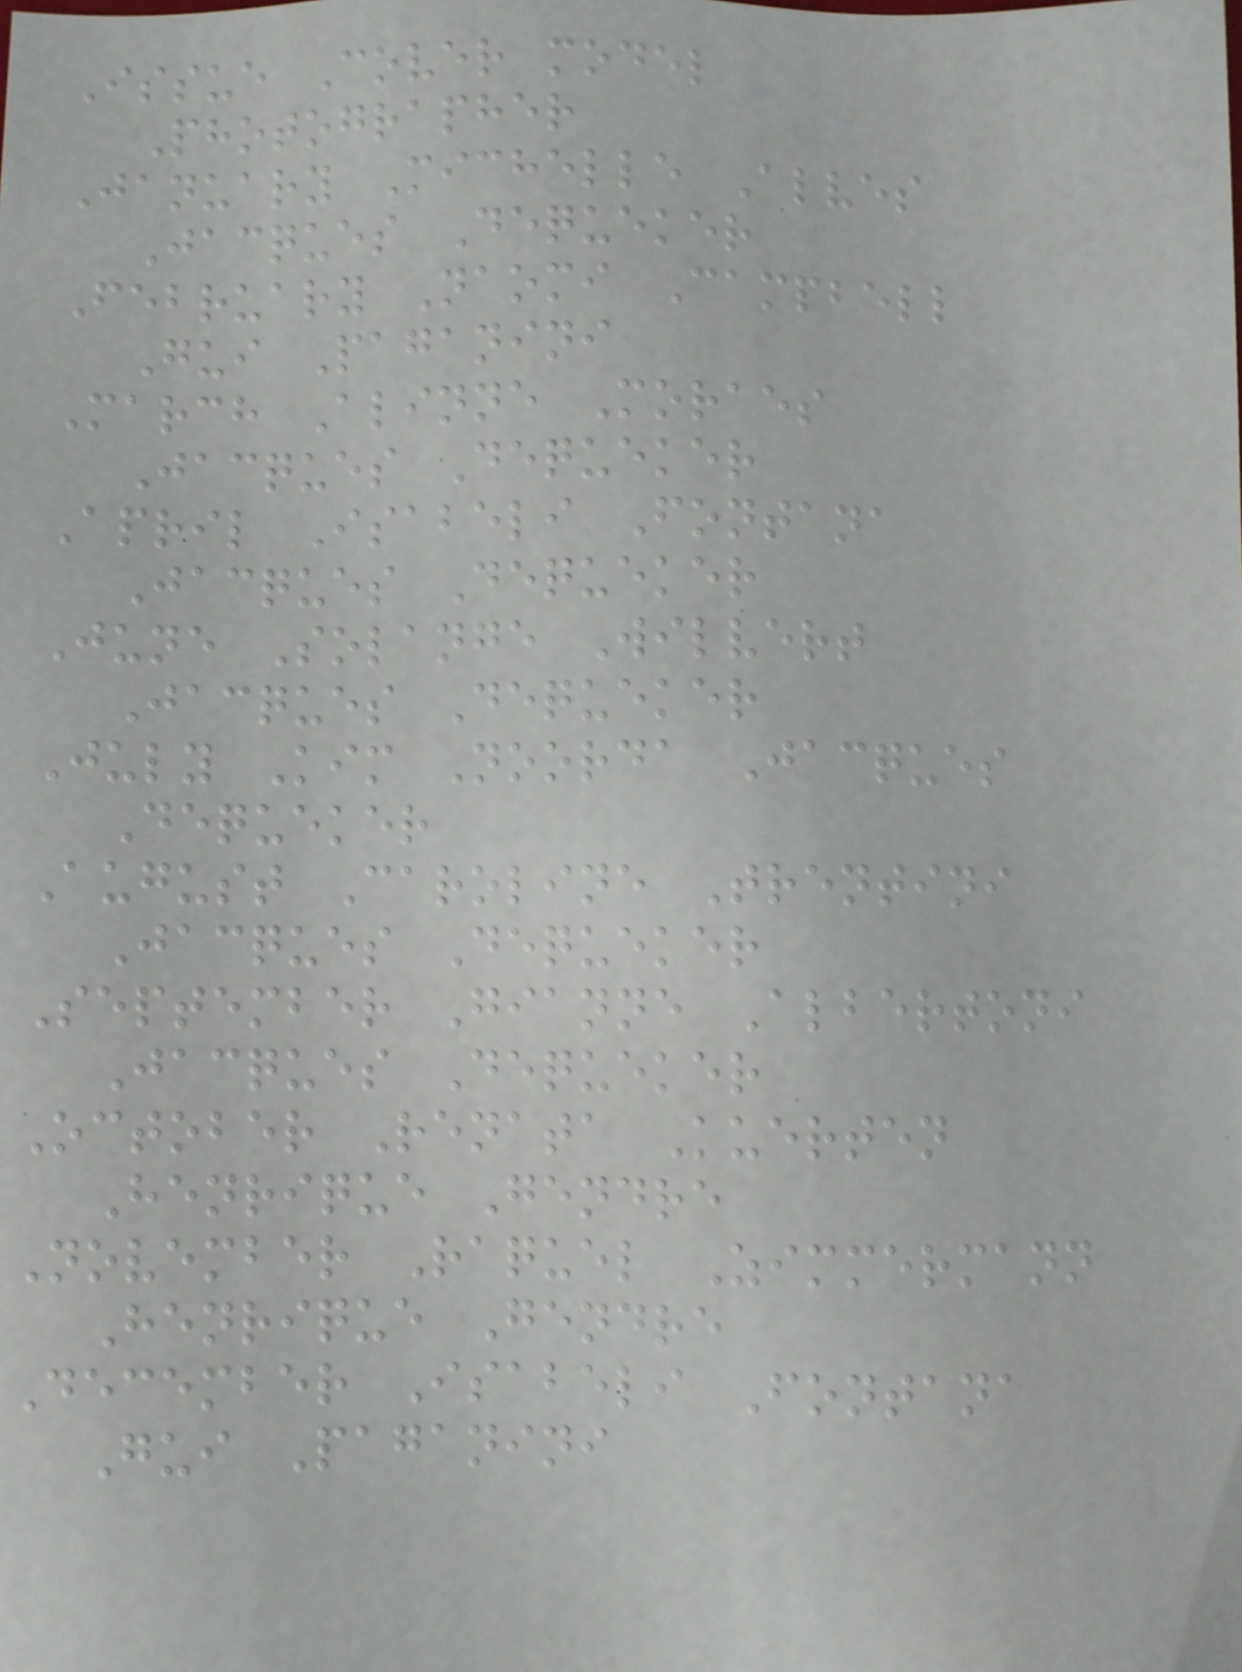Issue Cover model
Photographer
January Michelle Alves
Jacques Dequeker
February Naomi Campbell
Gui Paganini
March Alinne Moraes
Jacques Dequeker
April Isabeli Fontana
Jacques Dequeker
June Solange Wilvert
Jacques Dequeker
July Kim Noorda Jacques
Dequeker
August Caroline Trentini
Jacques Dequeker
September Gianne Albertoni
Jacques Dequeker
October Renata Kuerten
Henrique Gendre
November Raquel Zimmermann
Henrique Gendre
December Isabeli Fontana
Gui Paganini
